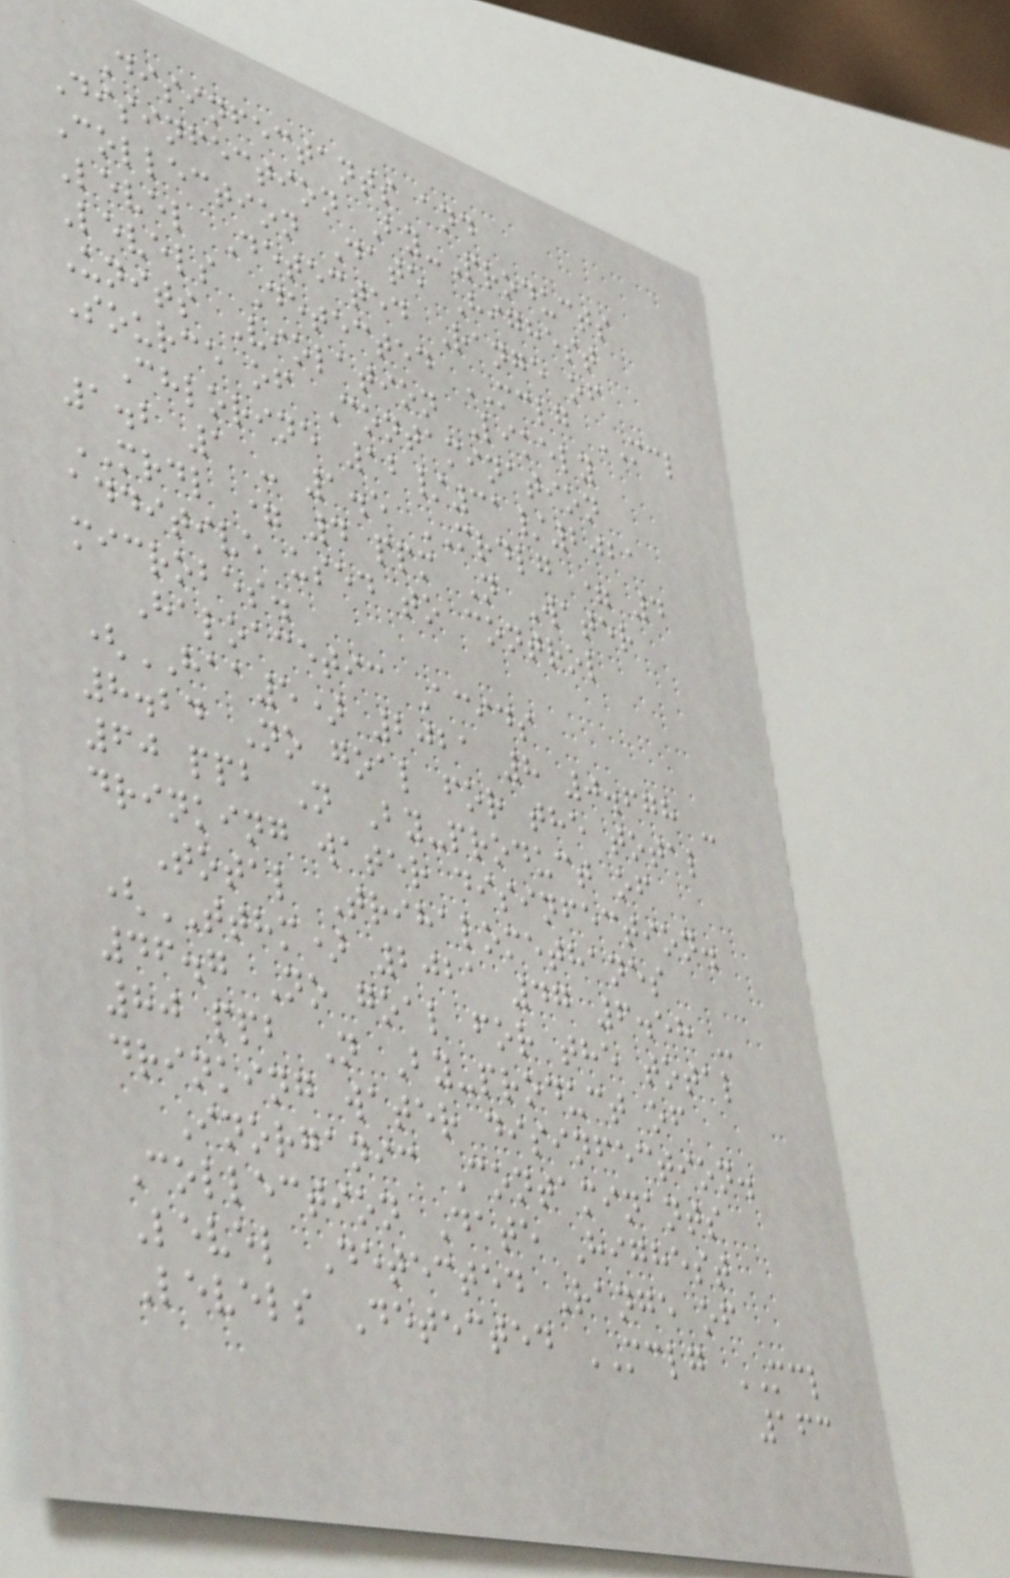Disinfectants and
Disinfection By-Products
Collection Date Highest
Level Detected Range of
Levels Detected MCLG MCL
Units Violation Likely
Source of Contamination
Chlorine 12/31/2021
1.2 1 - 1.5 MRDLG = 4
MRDL = 4 ppm N Water
additive used to control
microbes.
Haloacetic Acids
(HAA5) 2021 8 0.678 -
8.24 No goal for the total
60 ppb N By-product of
drinking water disinfection.
Total Trihalomethanes
(TTHM) 2021 47 6.58 -
46.7 No goal for the total
80 ppb N By-product of
drinking water disinfection.
Inorganic Contaminants
Collection Date Highest
Level Detected Range of
Levels Detected MCLG MCL
163
